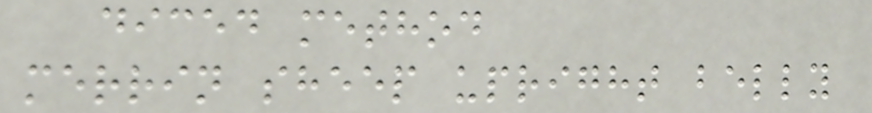diced method
merrin sheep upright belly
